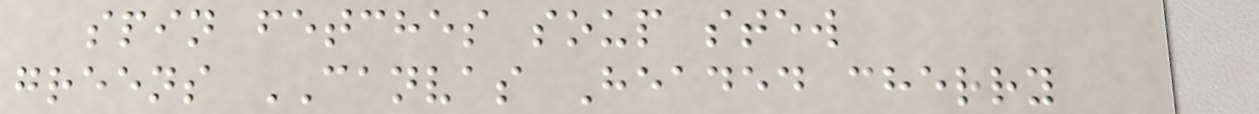spin fetches soup stew
greens CANVAS Headed cherry
